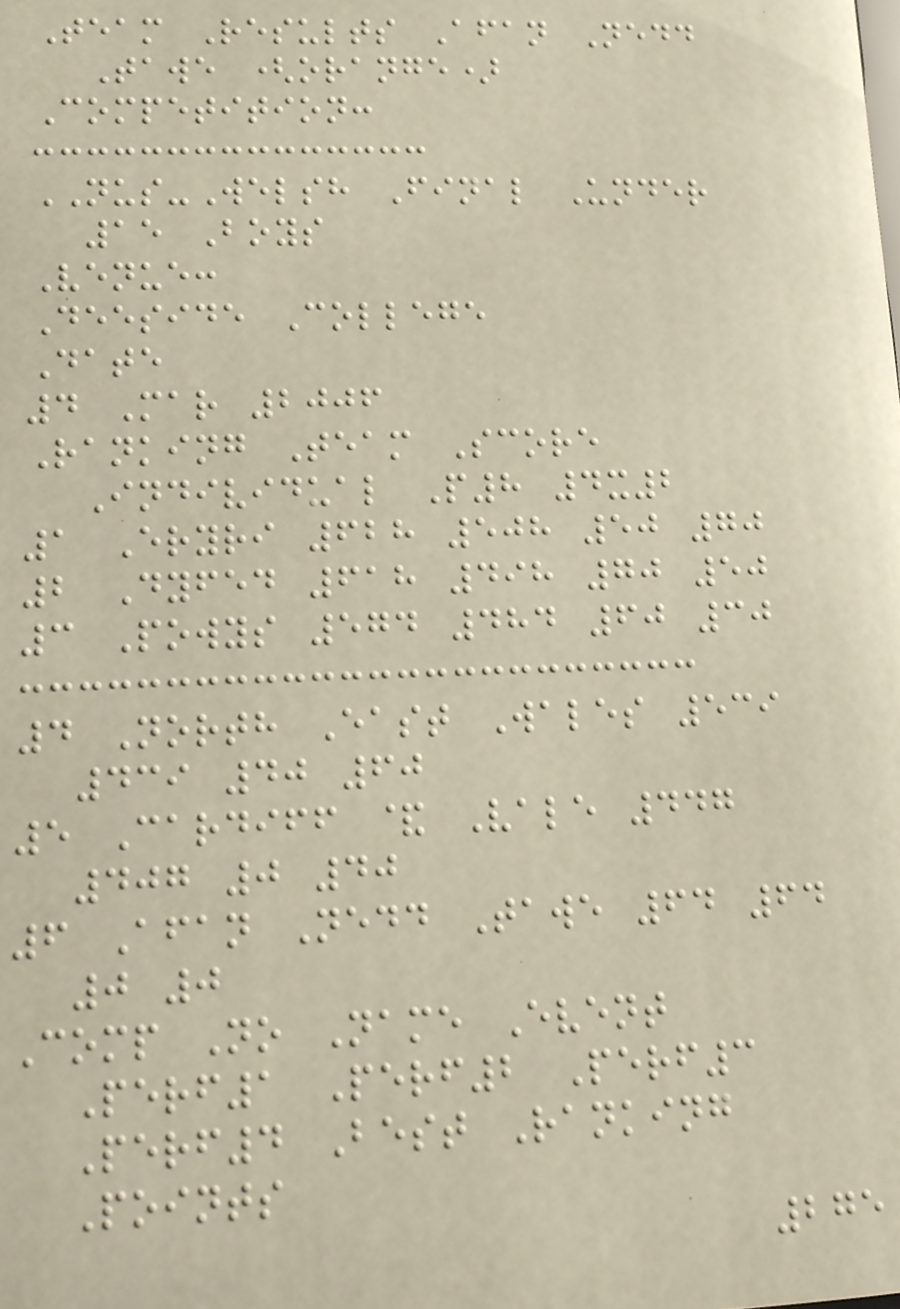Team Results Afan Nedd
Tawe (orange)
Competition:
NUS-Welsh Final Under
15 Boys
Venue:
Deeside College
Date
4 Mar 2006
Ranking Team Score
Individual P8 4x2
1 Eryri 628 508 50 70
2 Dyfed 618 498 70 50
3 Powys 574 484 60 30
4 North East Wales 539
439 40 60
5 Cardiff & Vale 447
407 0 40
6 Afan Nedd Tawe 64 64
0 0
Comp No Name Event
Perf1 Perf2 Perf3
Perf4 Best Ranking
Points
275
